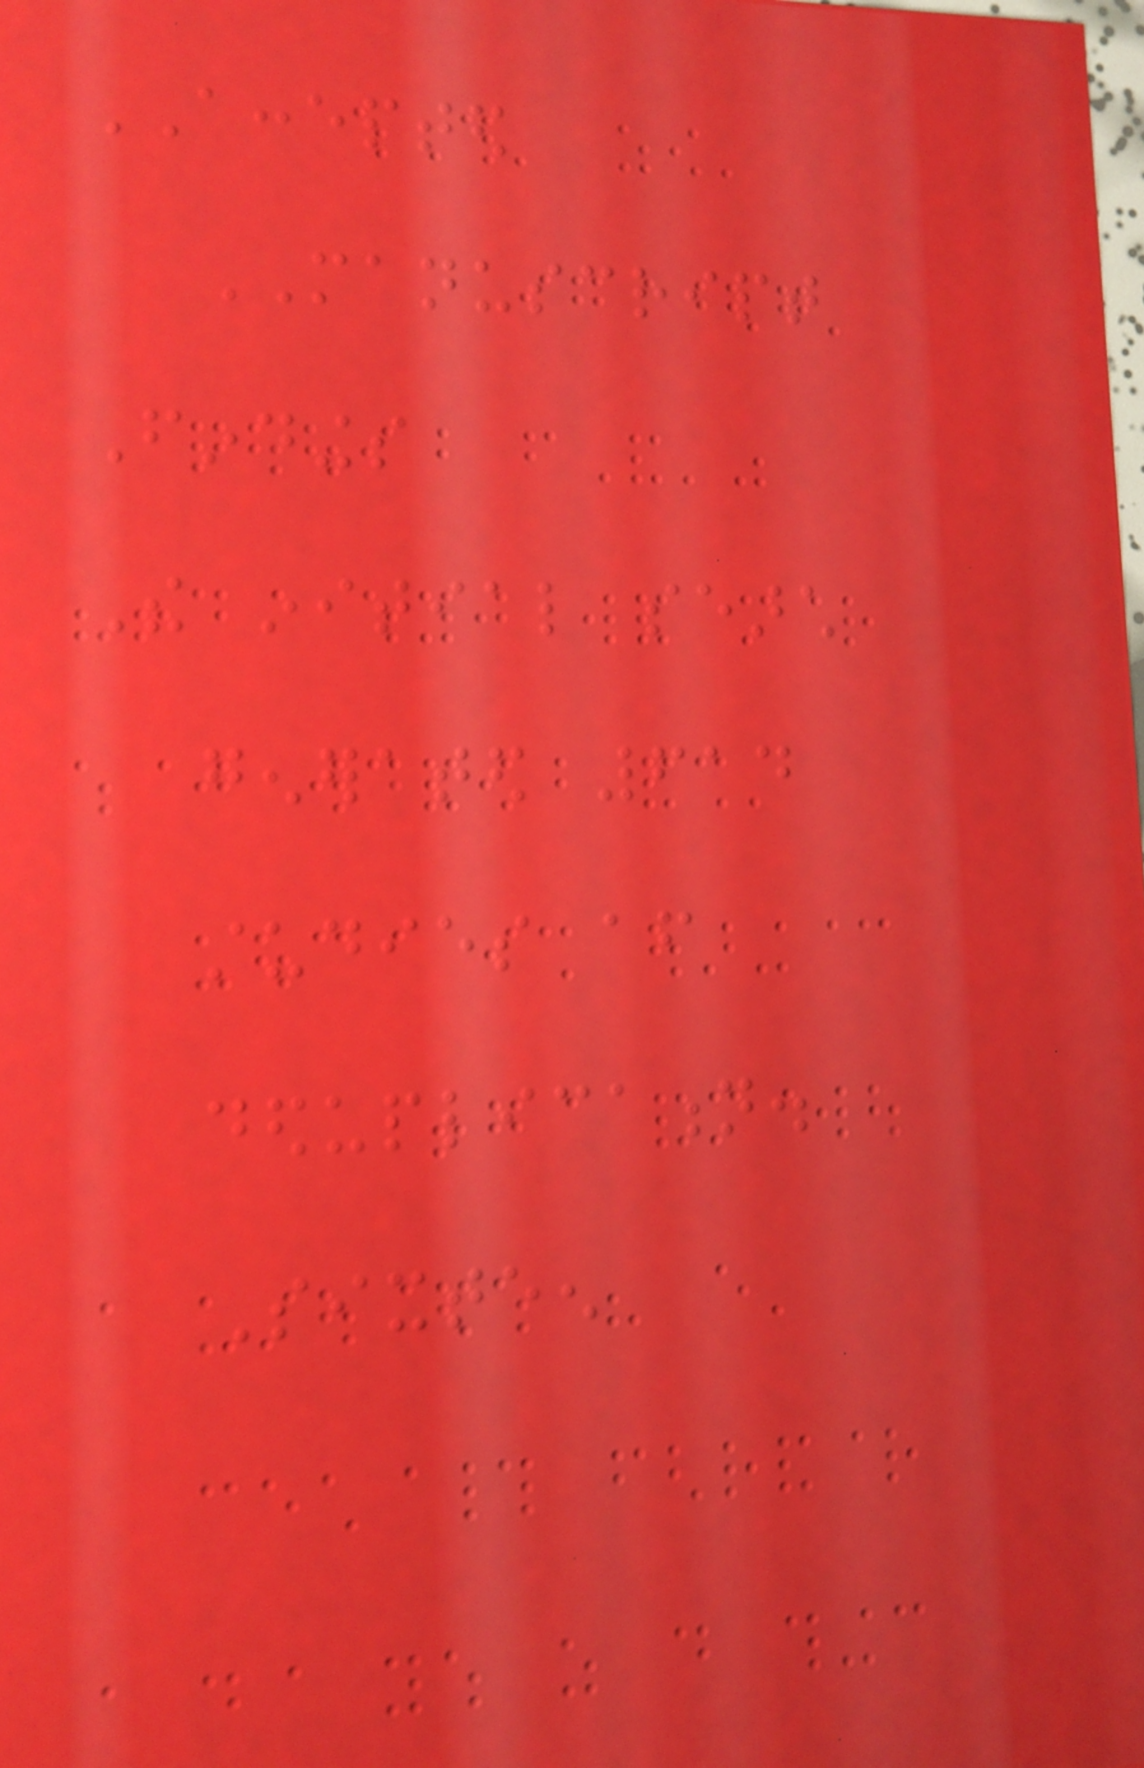ACCEPTED
MANUSCRIPT
Findings
The initial search
generated 614
studies after
deduplication.
Sixteen
